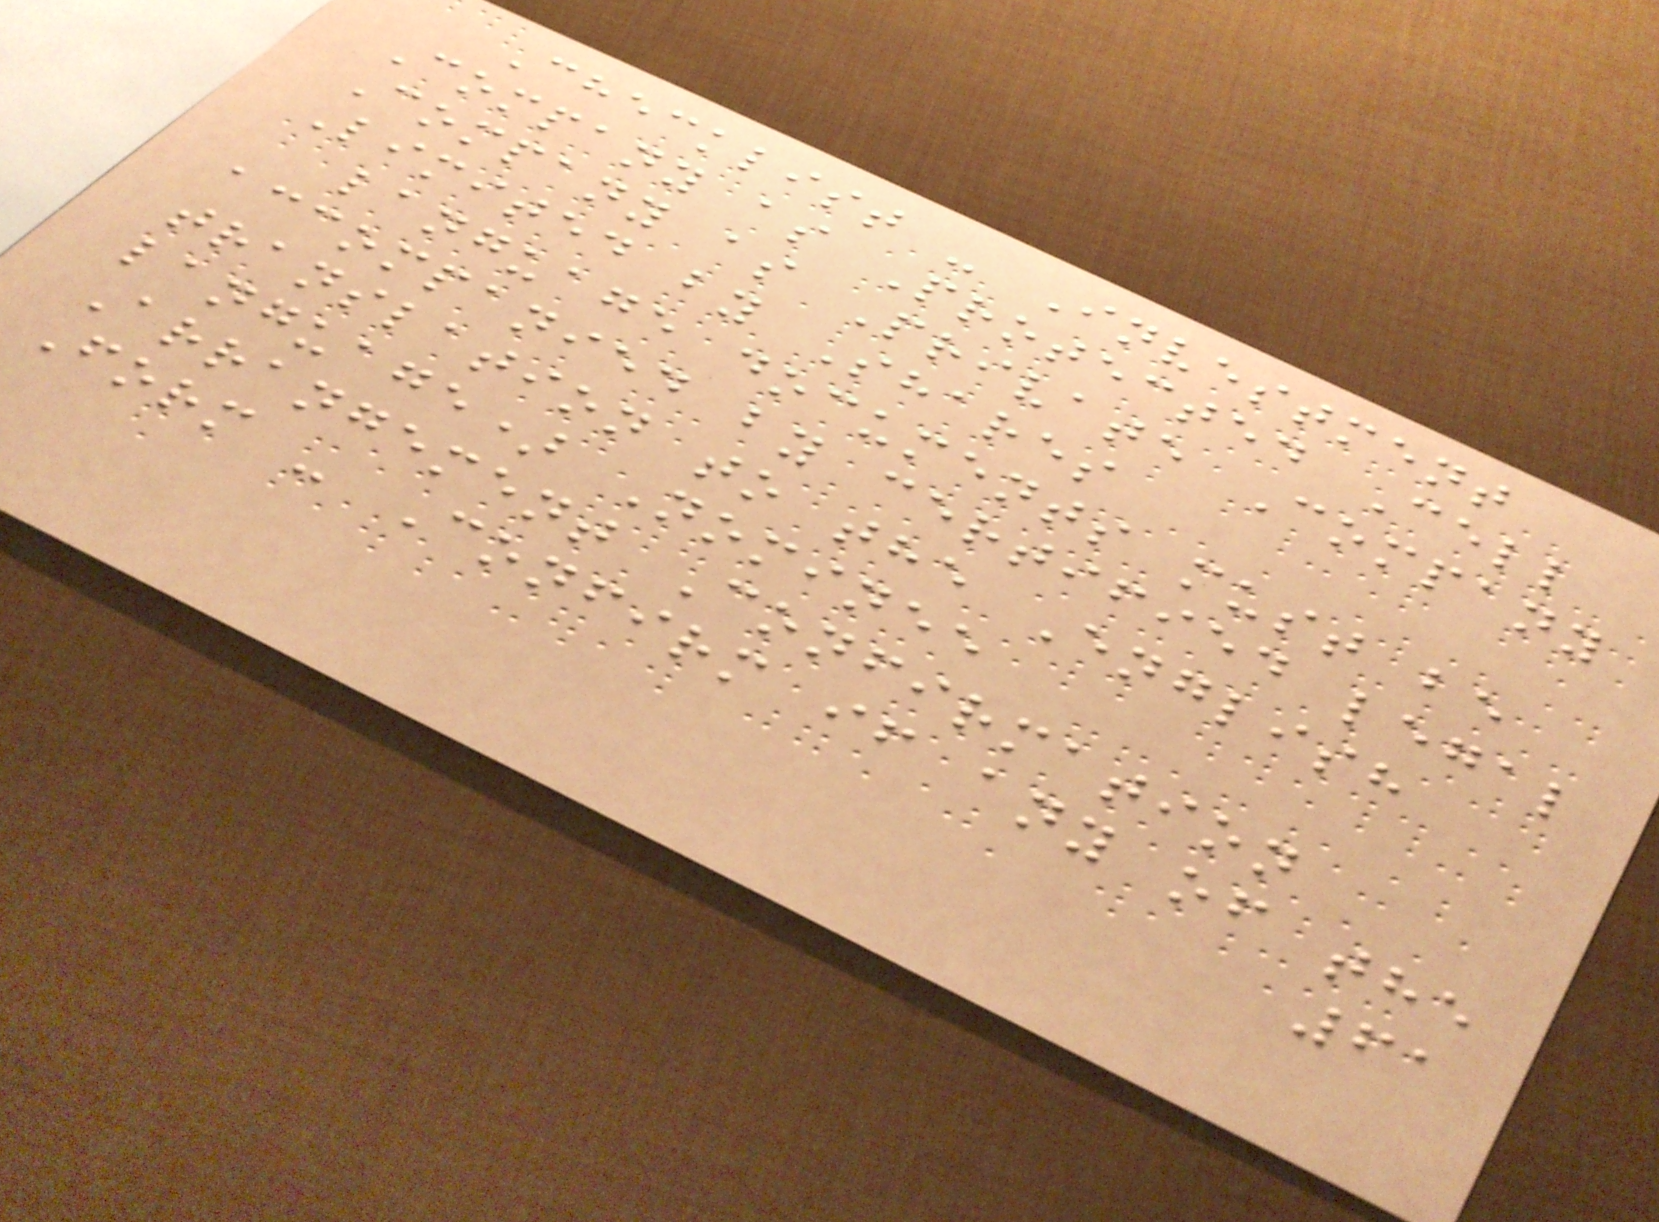Checklist - Investment
Company as Protected Cell
Company as Private Company
Limited by Shares
language documents must be
accompanied by certified legal
translation to the English
language) Nominee
Arrangement Confirmation
Form - Confirm if any of the
61
